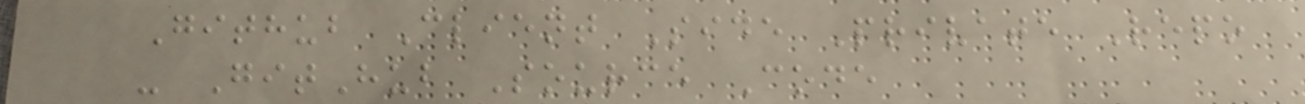Github Client Side Private Repo
- GitHub Source Code
